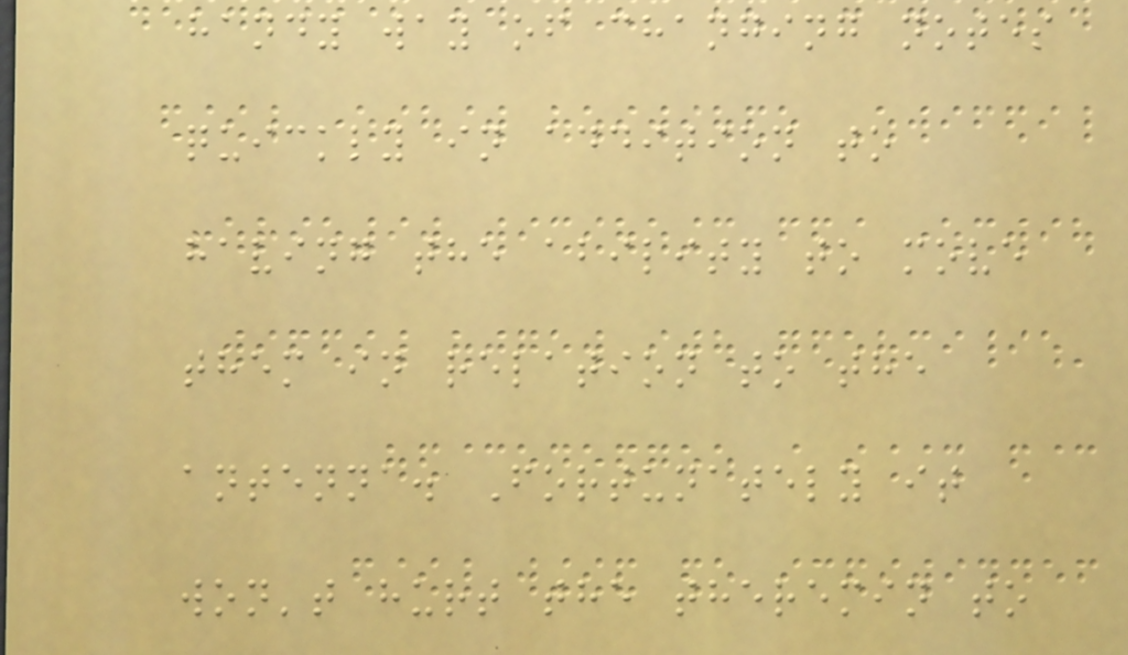handy way of changing notes
quickly in addition to
having the ability to move
them in relation to the
antenna. Fortunately it
won't hurt the theremin to
